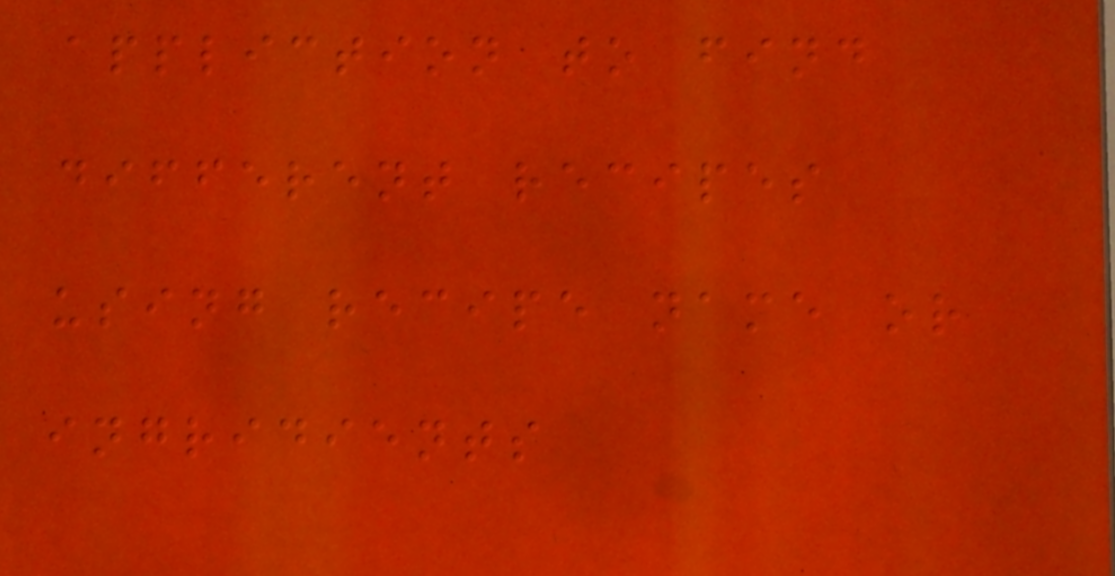appliction to find
different recipes
using recipe name or
ingridients
